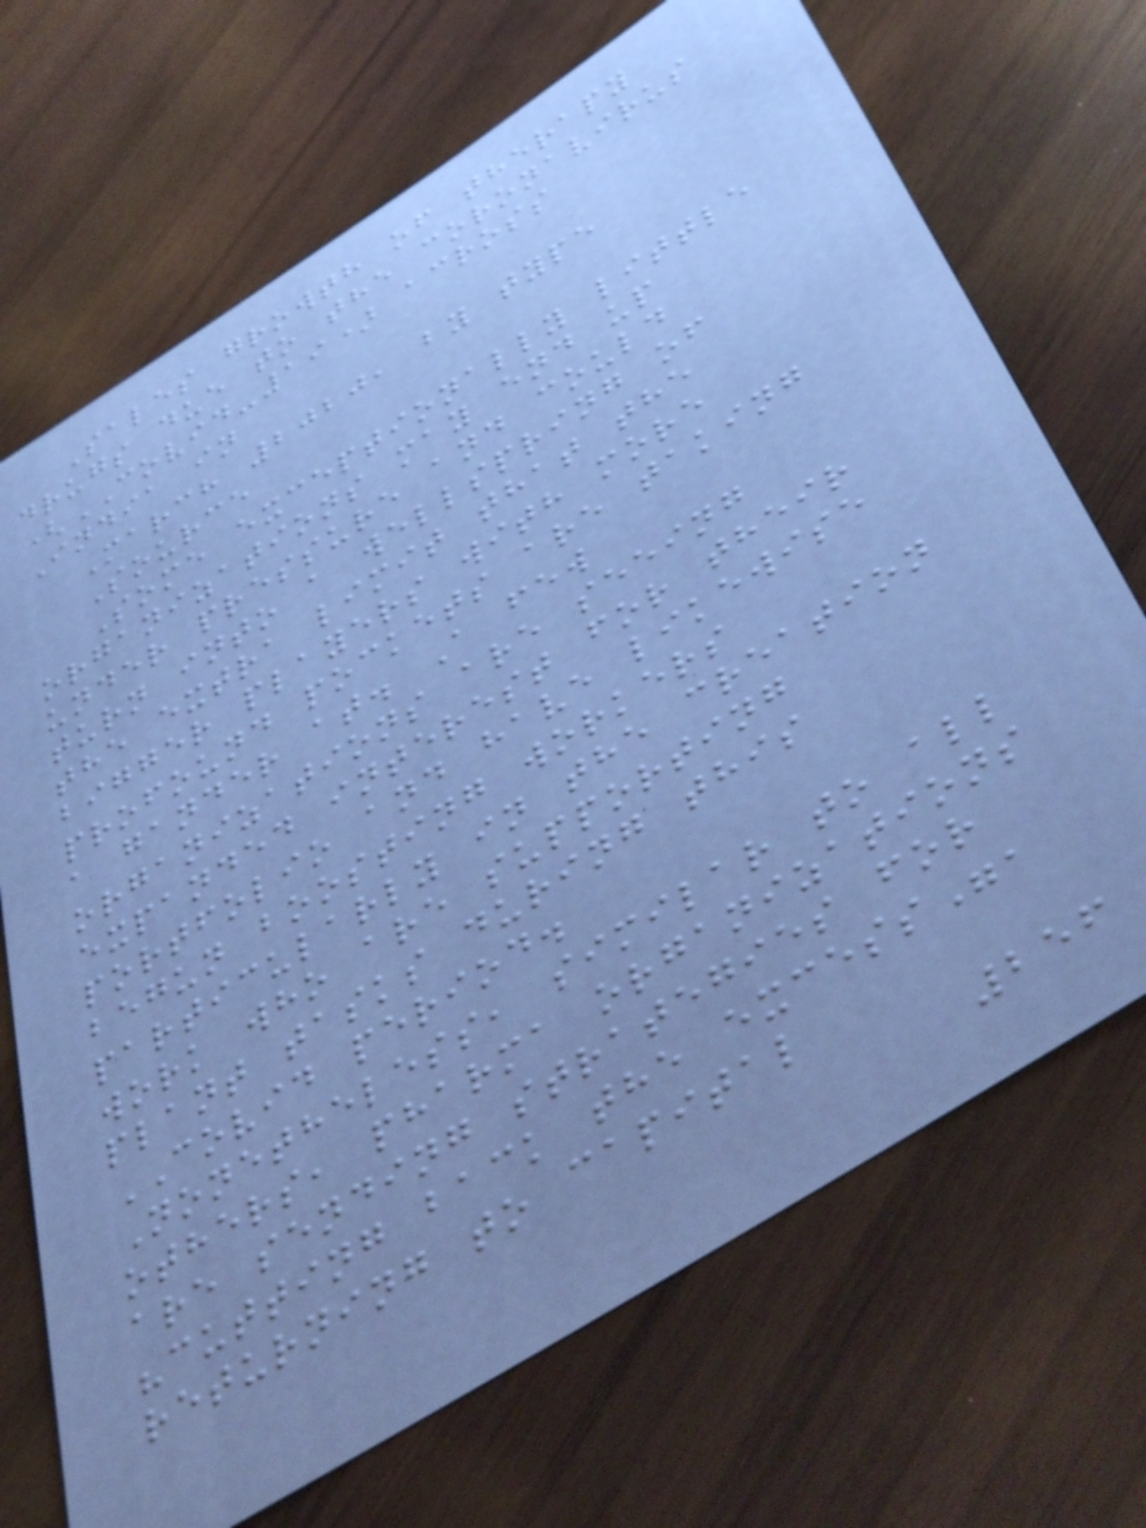Sales growth of therapy
drugs due to the coronavirus
(COVID-19) across
India in
March 2020, by type
Source
Some exceptionally little
organizations may end up
under pressure and could
turn into a wellspring of
the extra limit that the
bigger players with more
profound pockets are taking
a gander at. A few
organizations are seeing
expanded interest for their
portfolio and have likewise
begun boosting workers
particularly in the creation
work who are supporting
plant tasks during this
COVID period.
Nonetheless, similar to all
others, pharma organizations
are sending strategies for
"cutting back the excess",
returning to capital
256
